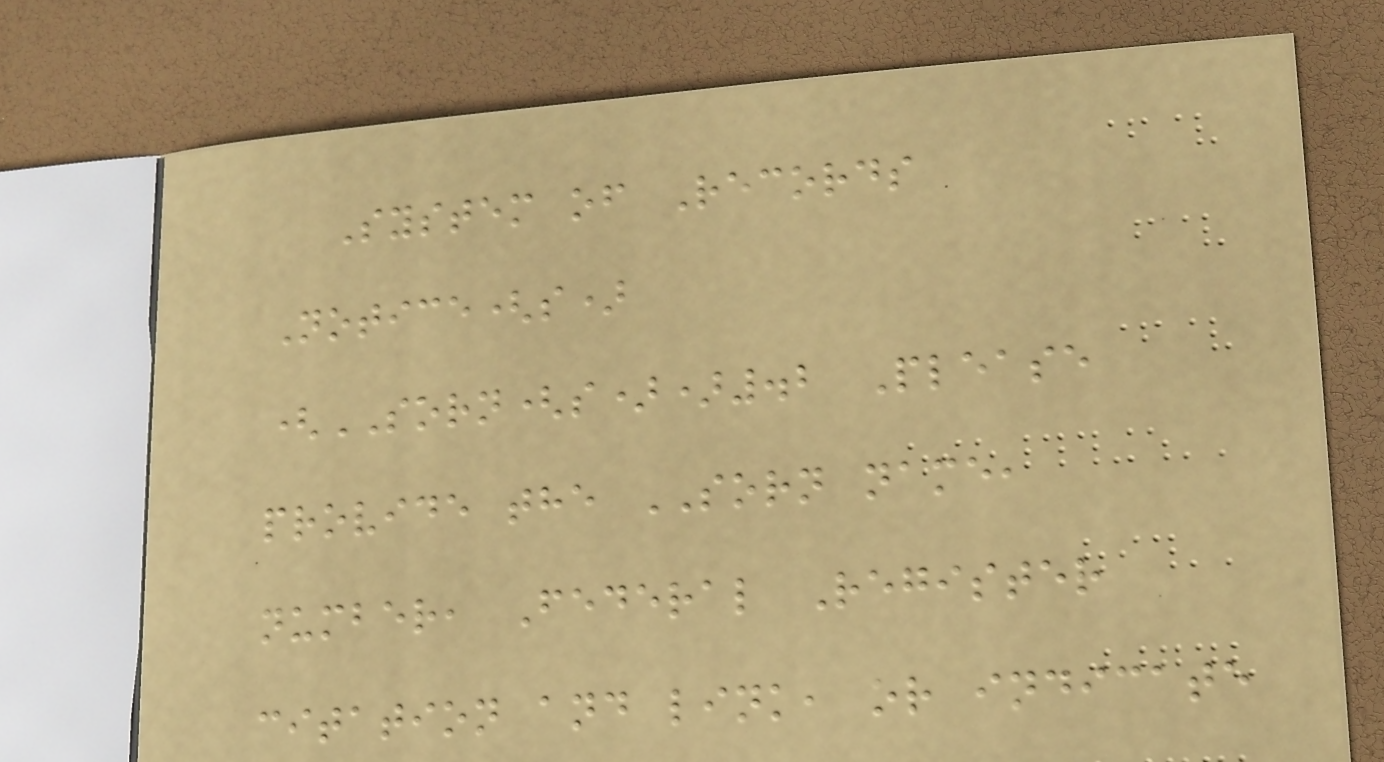System of Records
Notice(s)
(SORN(s)).2 Please
provide the SORN name,
number, Federal Register
citation and link, or indicate
